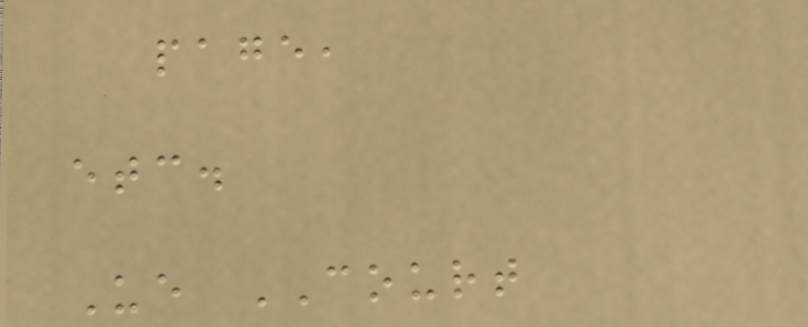page,
etc.
Ue COURT
